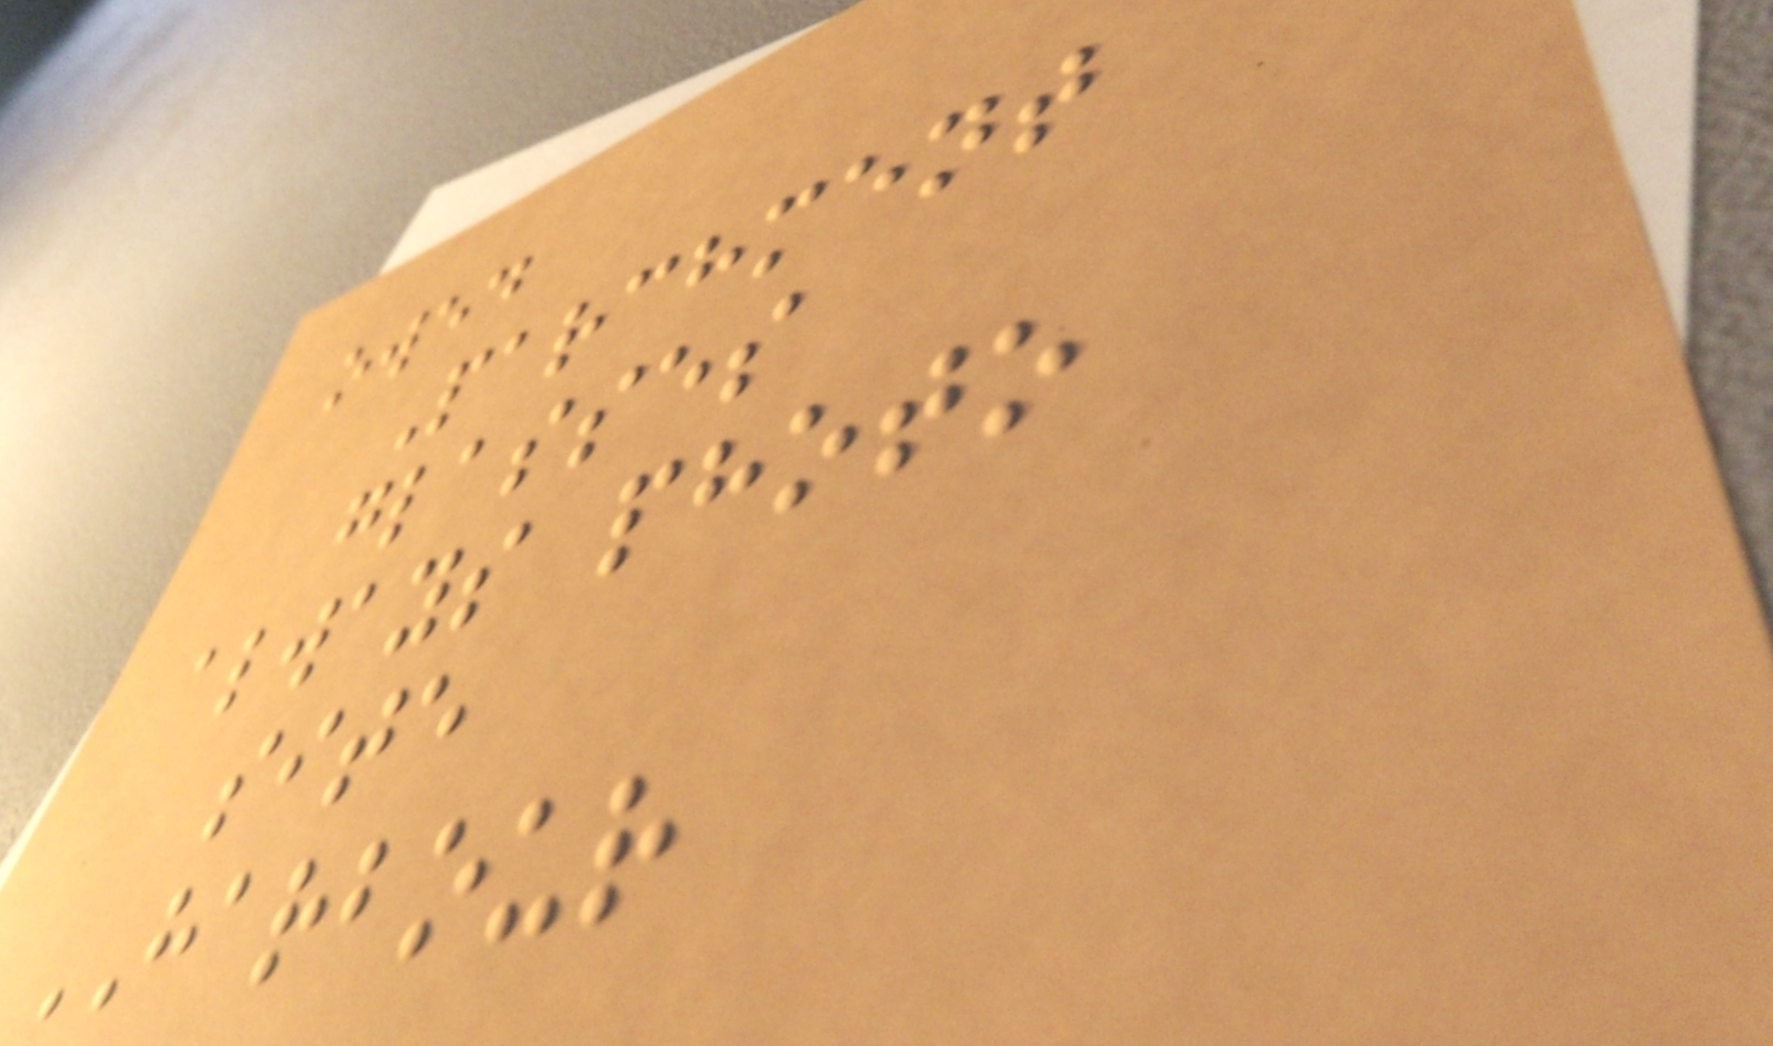owed
Parchment
glasses
always photo
site
HARBOUR
